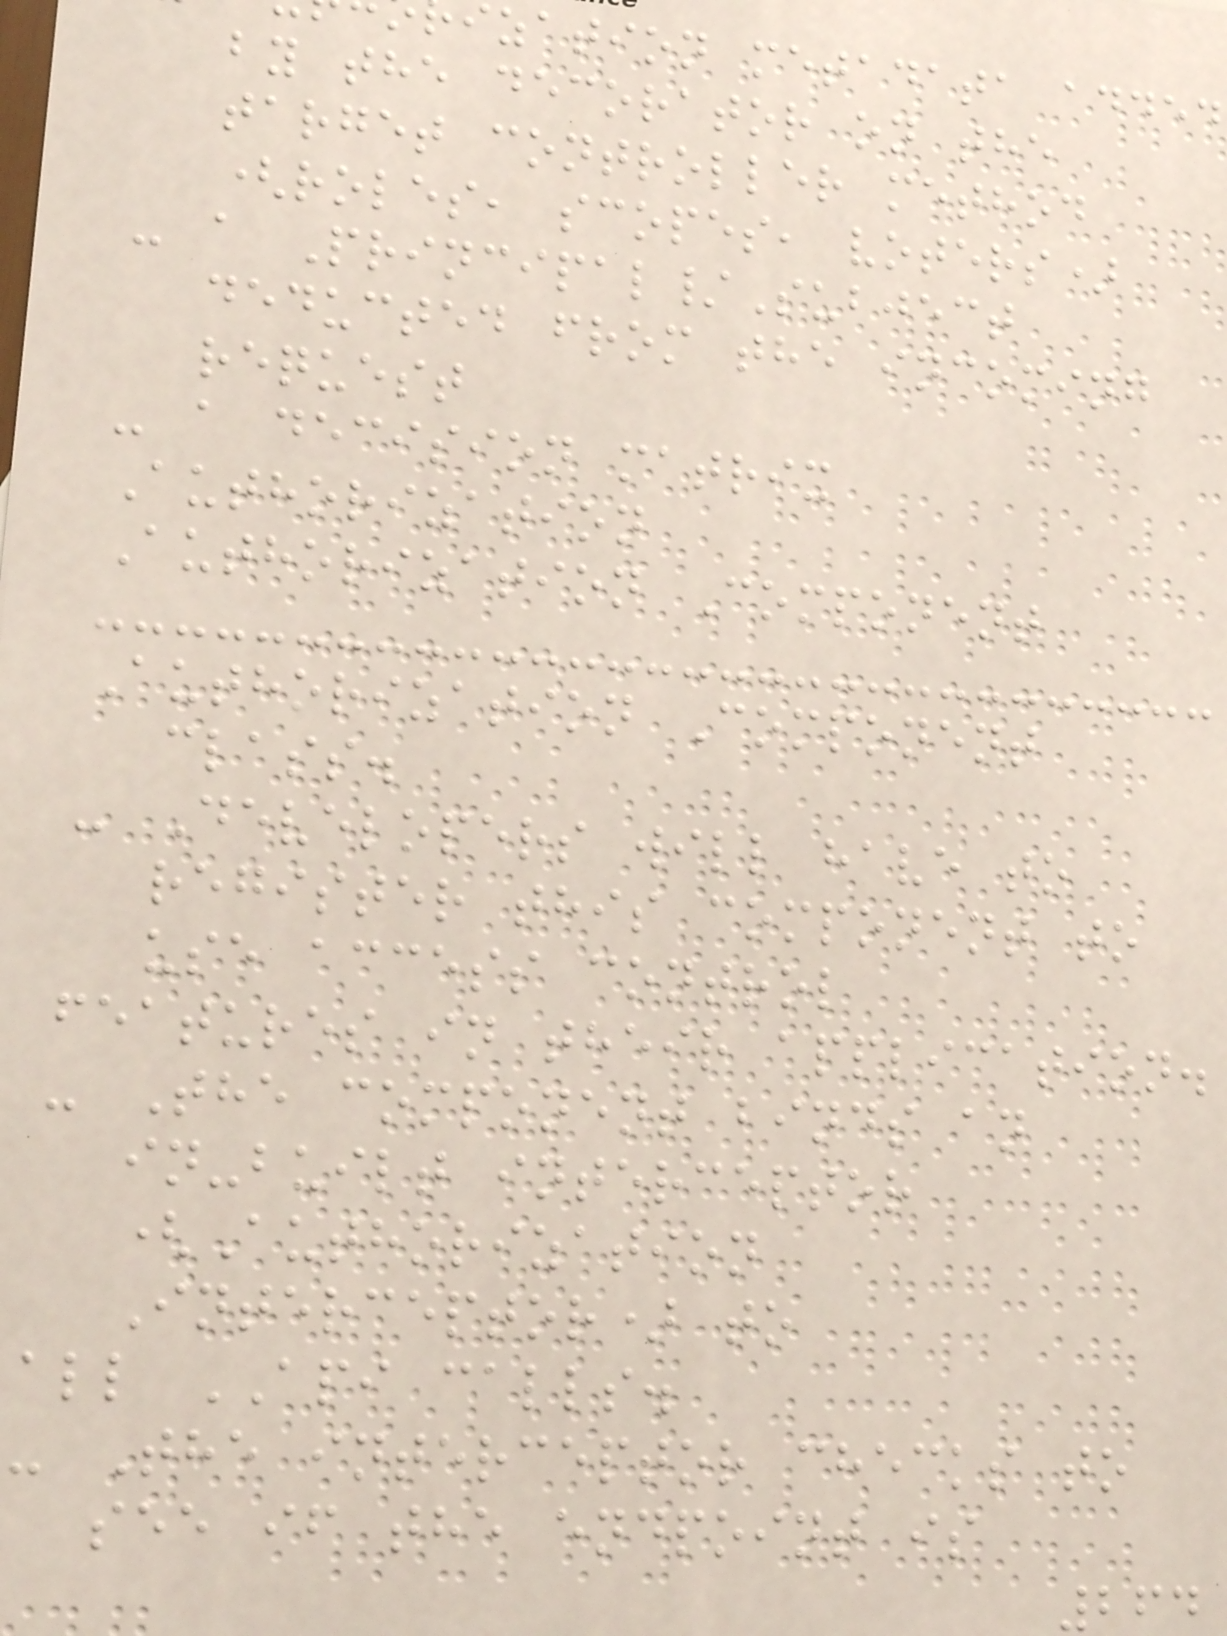zation metadata added
by the decorator on the
target controller method
(roles, scopes, voters)
- a Principal/Subject
deducted from the incoming
request
- a decision matrix
Authorization
Authorization Component
Authorization Component
class.
- Developers will have to
register this component to
use access control
features in their application.
- The component binds an
in-built interceptor
(Authorization
Interceptor) to
all API calls.
- The interceptor checks to
see if the endpoint is
264
